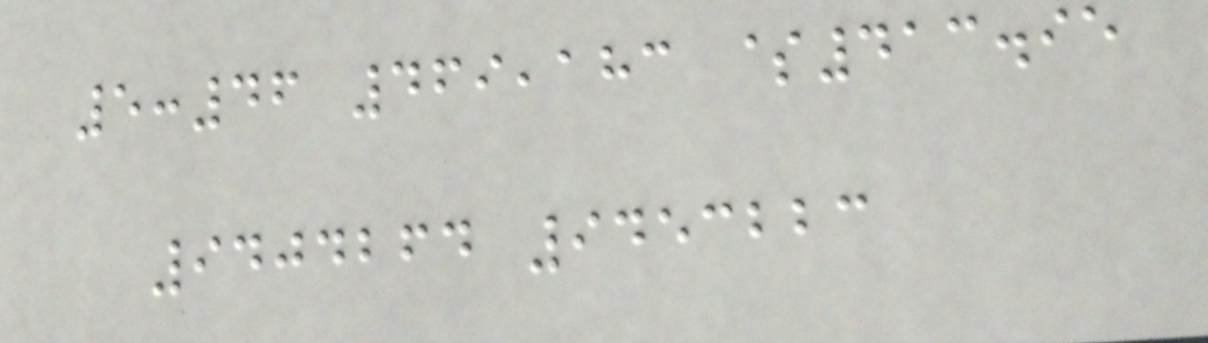5:46 469,183 $413.95
9404264 9453223
